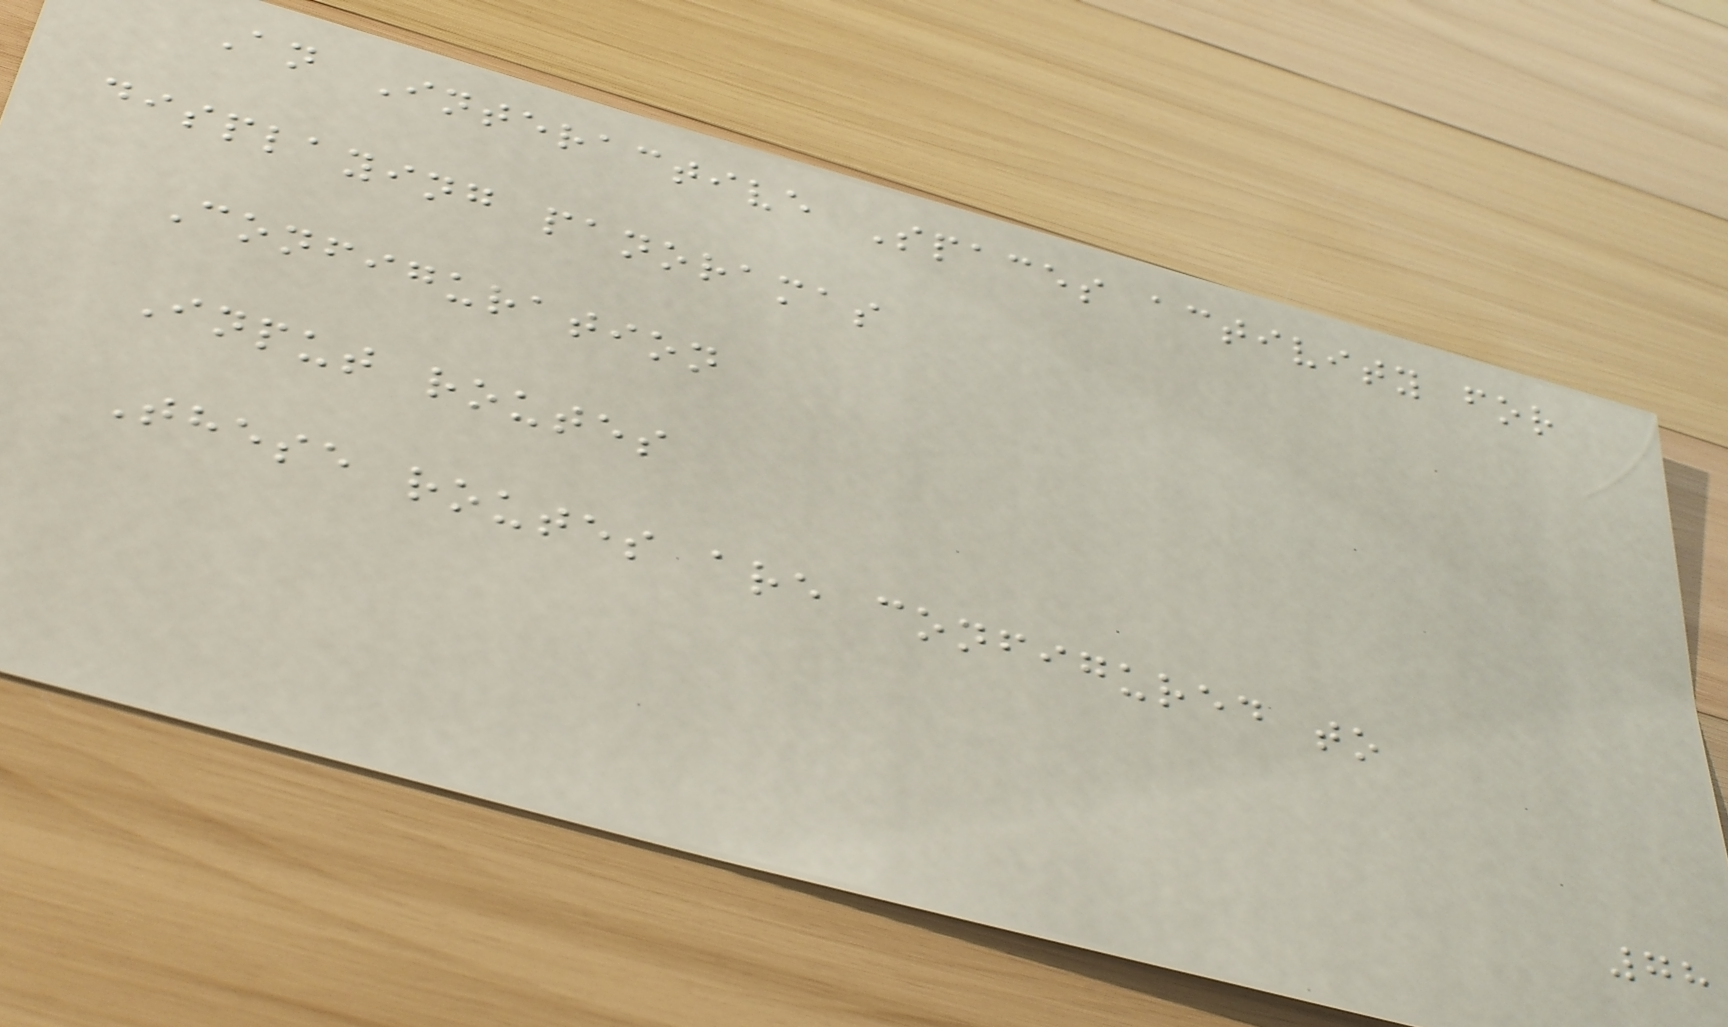An Interactive Spaces activity for
displaying panoramas
Configuration
Input routes
These routes are configured to
78
